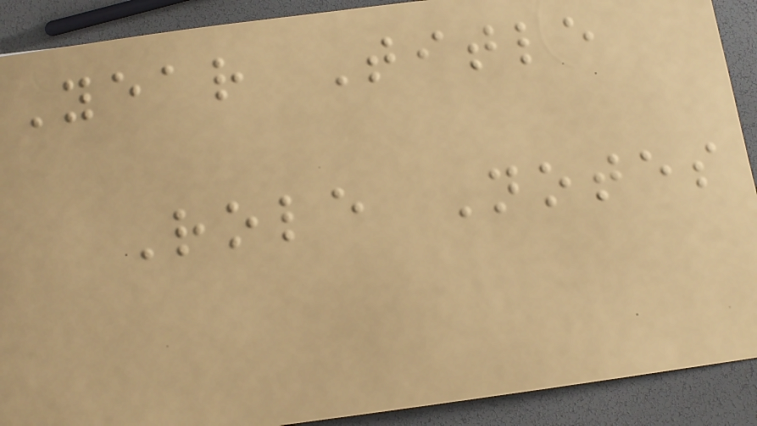Year Title
Role Notes
